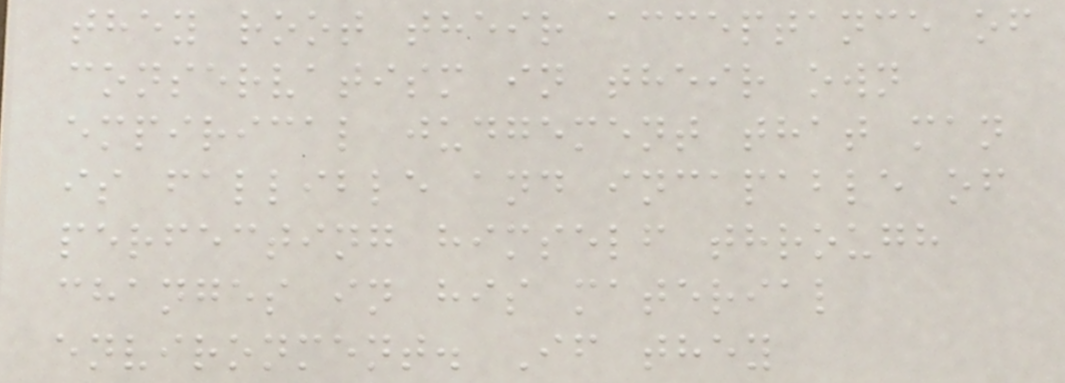they root their acceptance of
conservatism in their own
empirical judgement that man
is fallible and incapable of
perfecting himself through
changes in his material
environment. If they
